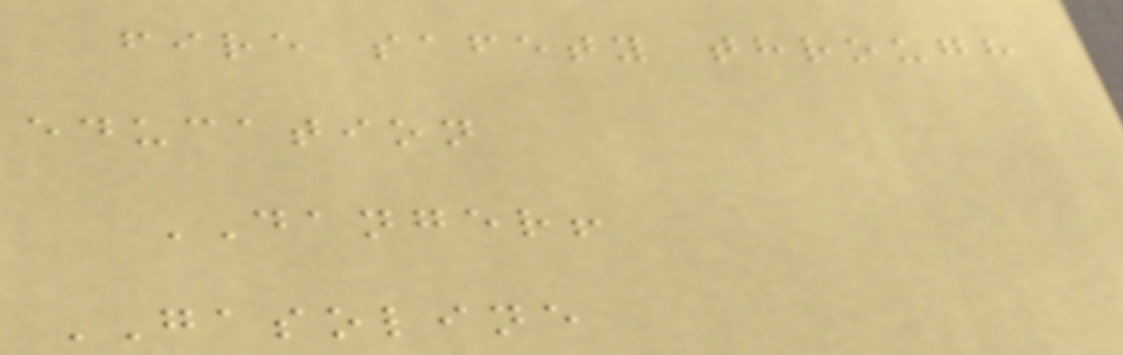fire safety through
education
DANGER!
GASOLINE
